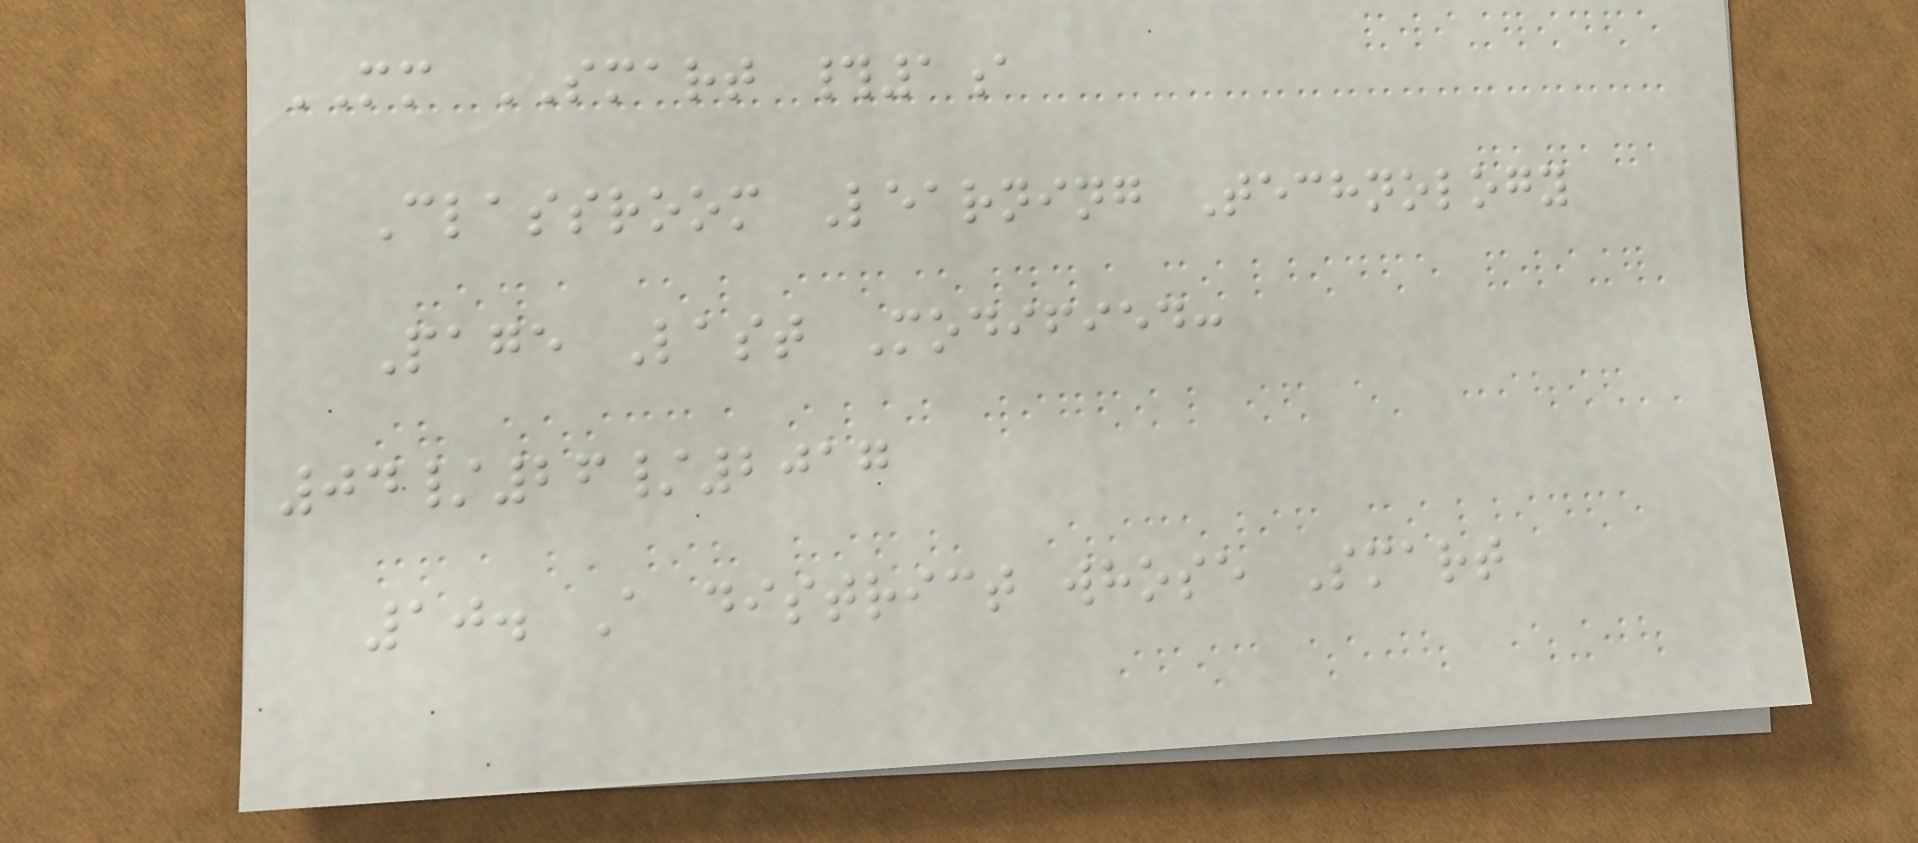MM SMART #1a
Classroom Learning Technology
Page Last Modified:
04/26/2017
10. A district whose Smart
